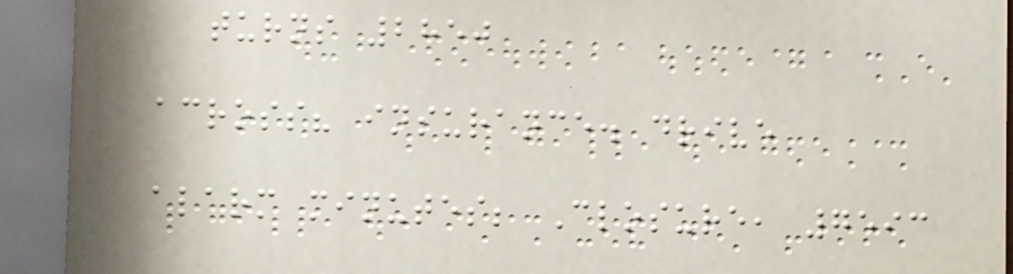turns 2850
across? insurance. drive
alarm minutes; Closure, 7593
